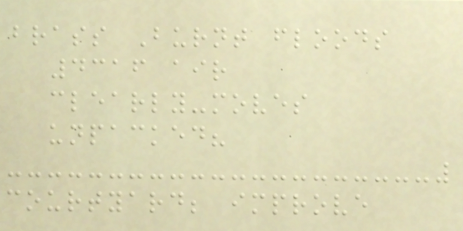brass Burnt floods
4316 air
clearly-moves
unpacked?
courtyard; improve
